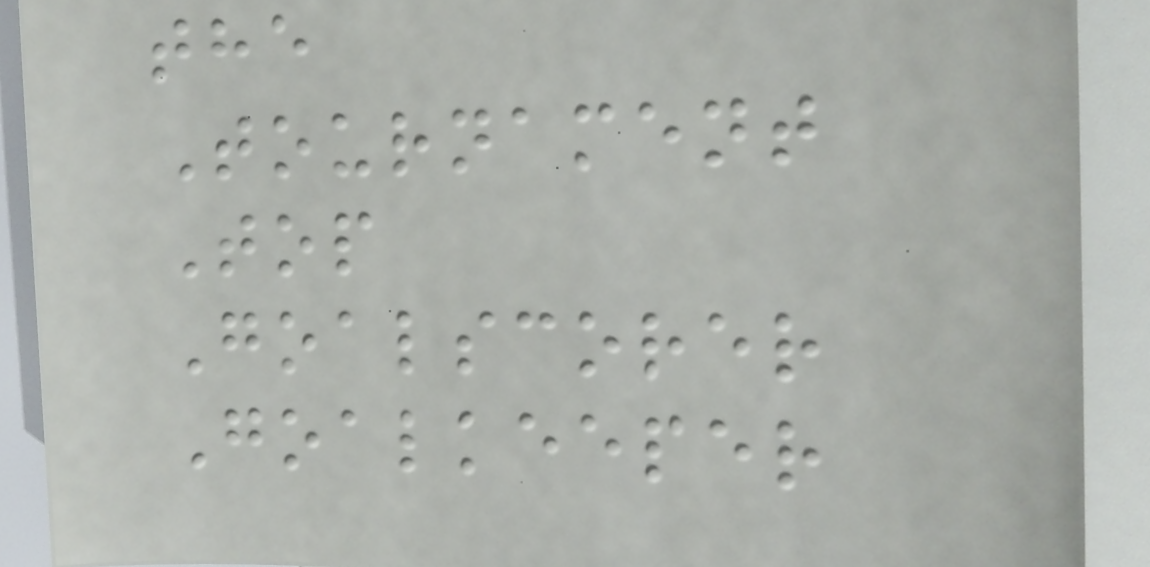the
Tournament
Top
Goalscorer
Goalkeeper
